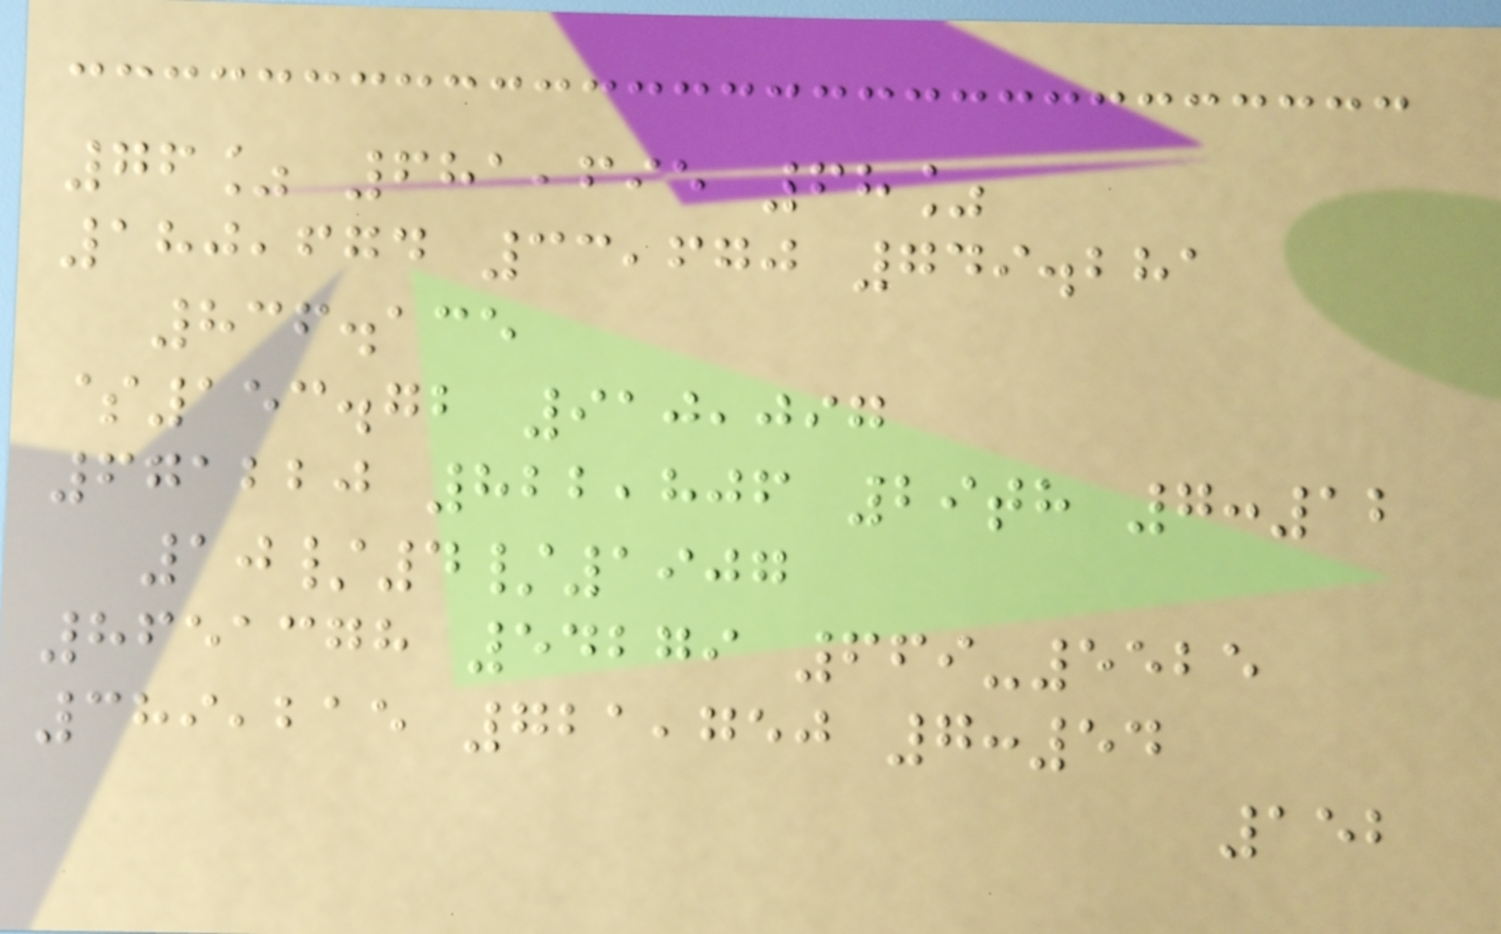76% 681,695 68%
180,674 33,670 749.281
836.135
$153.72 910,097
671220 822,806 29th 7:12
10/4/1907
8651378 54279 669-5525
389,215 721,750 7:54
152
